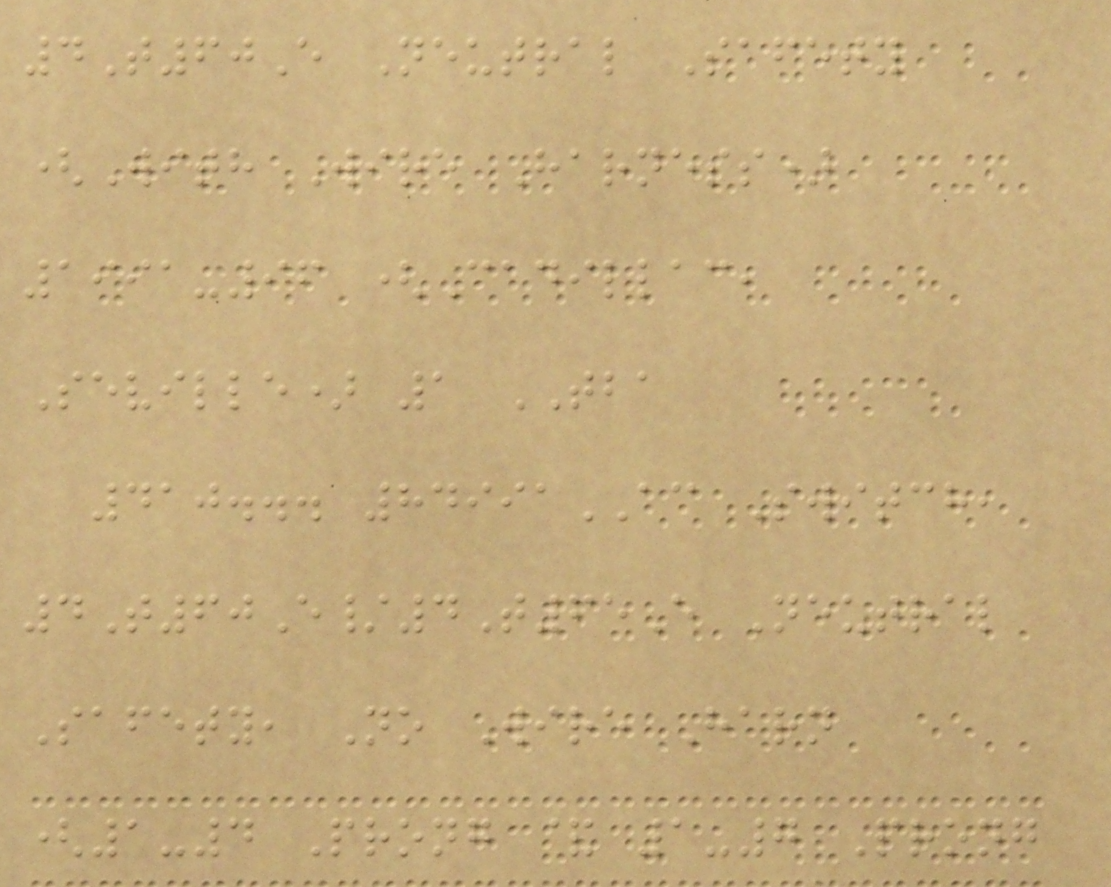4T60E Neutral Safety
(With Wire Harness)
1991-96 (Cadillac,
Seville) 1 TBA
410... 84991AC Switch,
4T60E/4T65E Neutral
Safety, No Wire Harn
(1-4 Prong & 1-7 Prong
